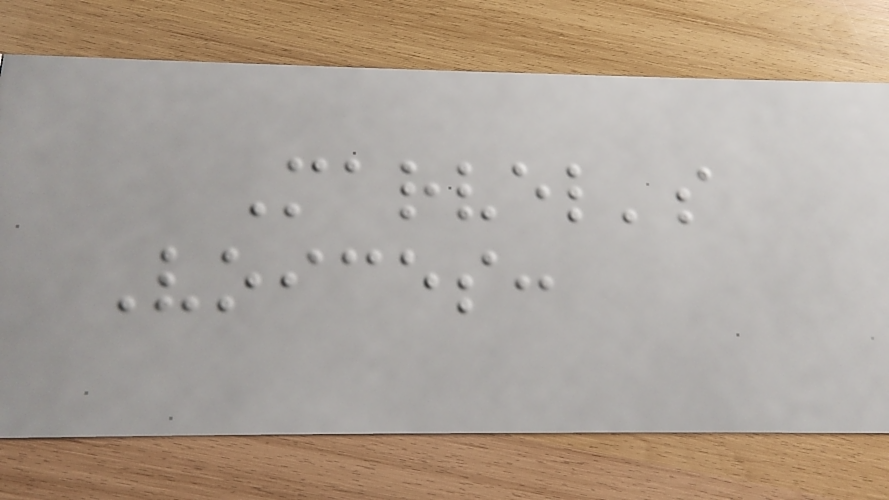Marvel's
Voices:
